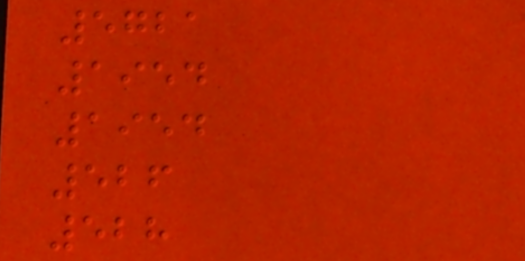5721
1954
1954
526
528
